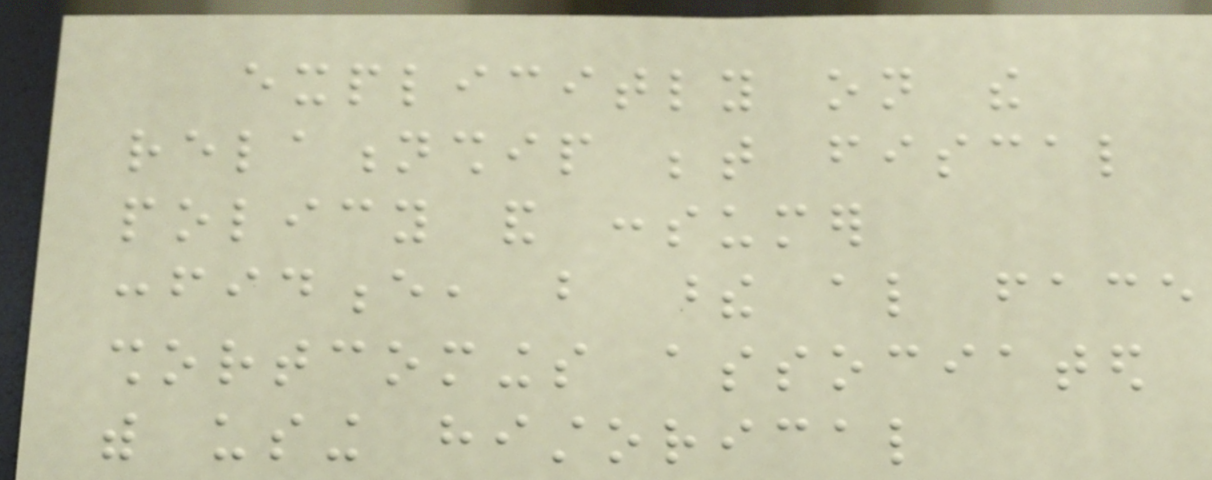explicitly on the
relationship between fiscal
policy and consumer
confidence, but these also face
shortcomings associated
with using historical
